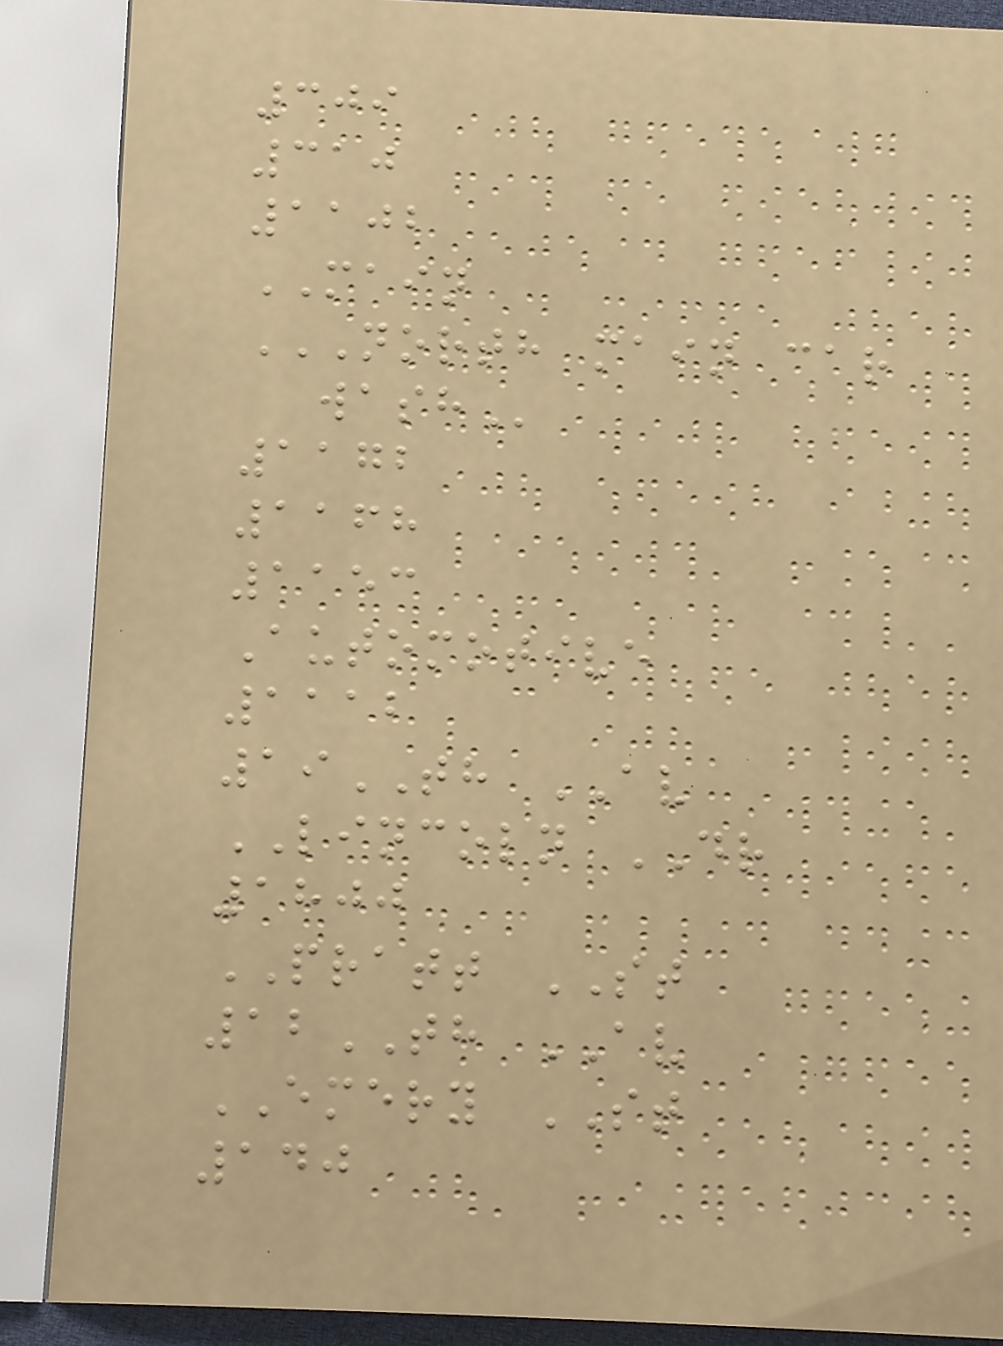309
310
1102
MAIN
NORTH MAIN CAR
WASH
1172
1168
1153
Automotive
1112
19TH AV
LINCOLN DR
1800
PRATT ST
12TH AV
EMERY ST
140
